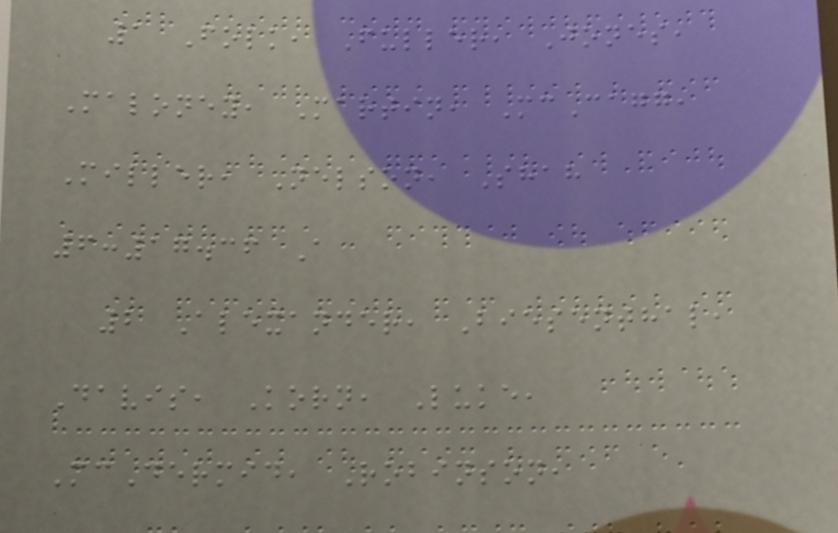1 Folk, Fuller, Jones,
Maloney, Martin, McCagg,
Miller, Nelson, Shah
6:17.36 A
2 Alexander, Biesenthal,
Davis, Korn, Luke,
McDermid, Robinson,
